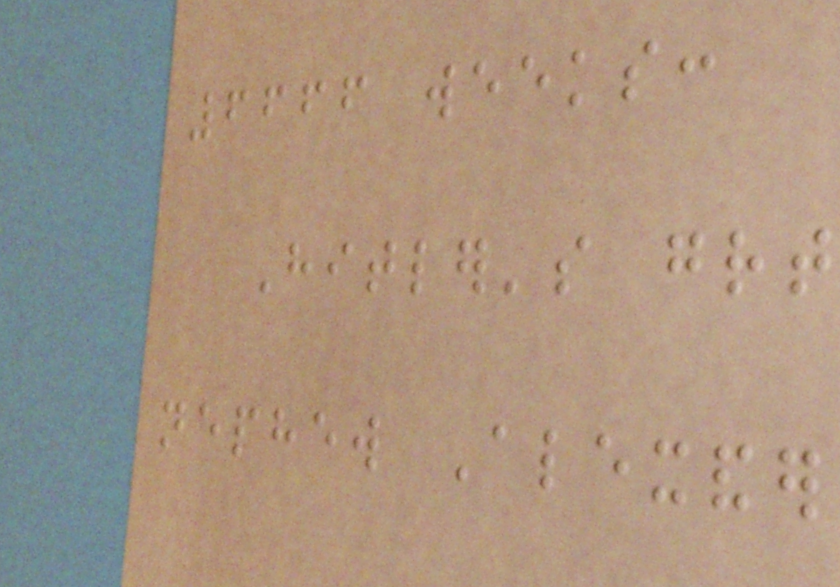6666 weeks:
Hitler's great
nephew Alexander
